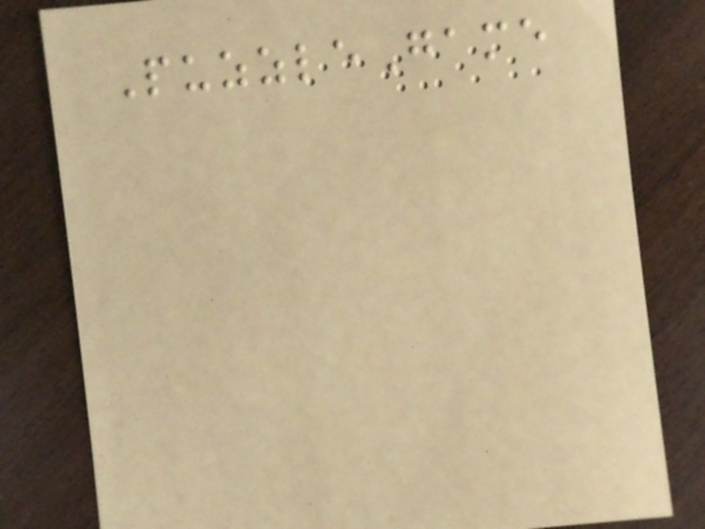PuzzleGame
